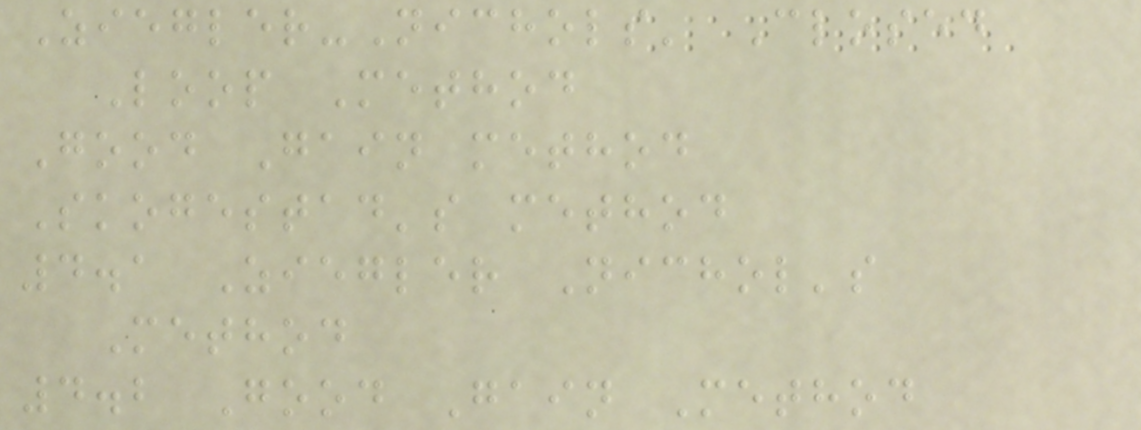Ziegler-Nichols' Closed
Loop Method
Good Gain method
Skogestad's method
4.1 Ziegler Nichol's
Method
4.2 Good Gain Method
